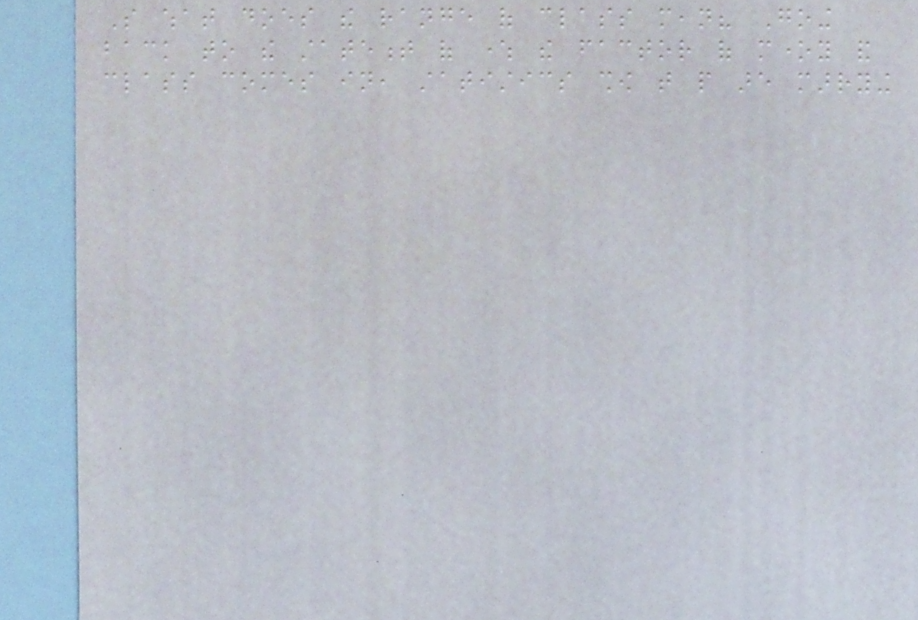So what does the range of class mean? Going
back to the statement of where the factor of money and
class comes in, statistics show that people are marrying
